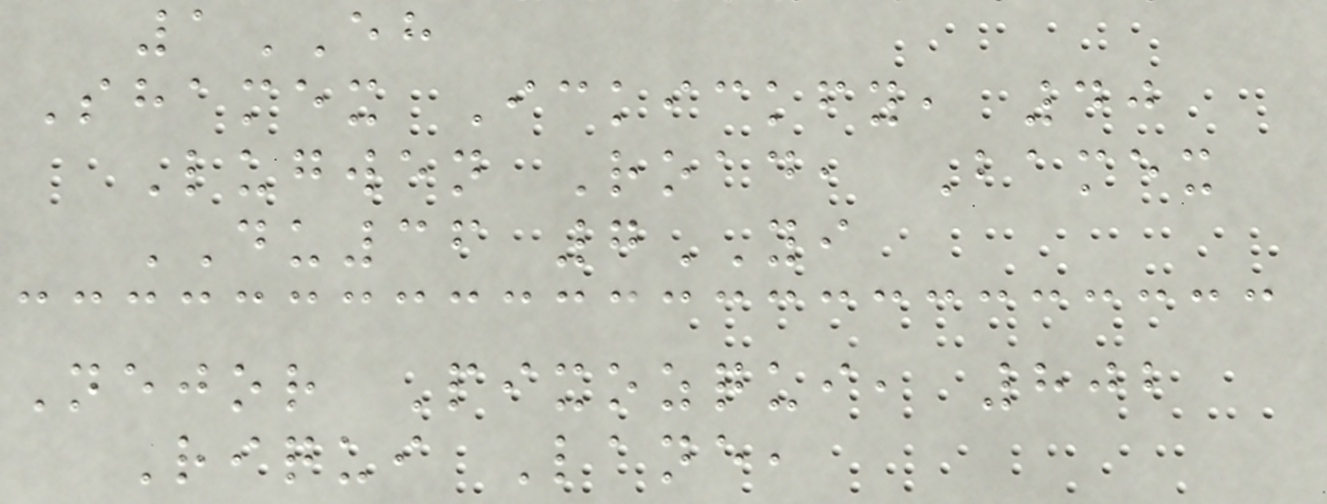1EH
Shamex Ickickfy, 40
Lugwen Road, Bamex
DU36 7YI
Nejor Pixozqui, 802
Riqui Lane,
